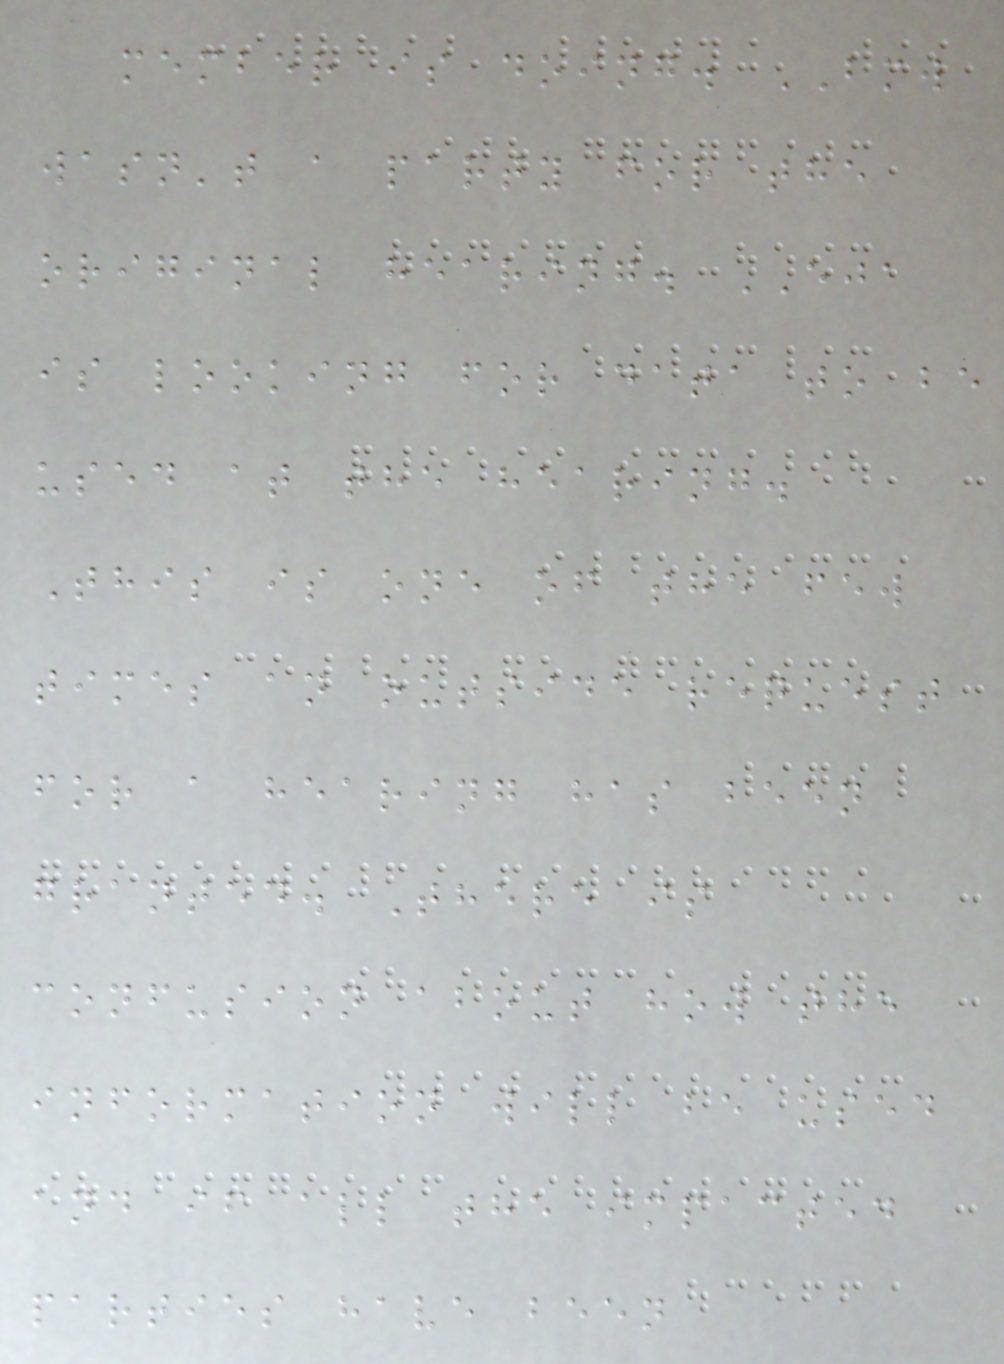member is doing. BMW
wasn't a party for the
original hearing. EJA
is looking for data to be
used at the hearing.
This is one of the few
times an outside request
for a hearing has been
granted. There is
confusion about how the
information will be used
and if all the impacted
parties have been
